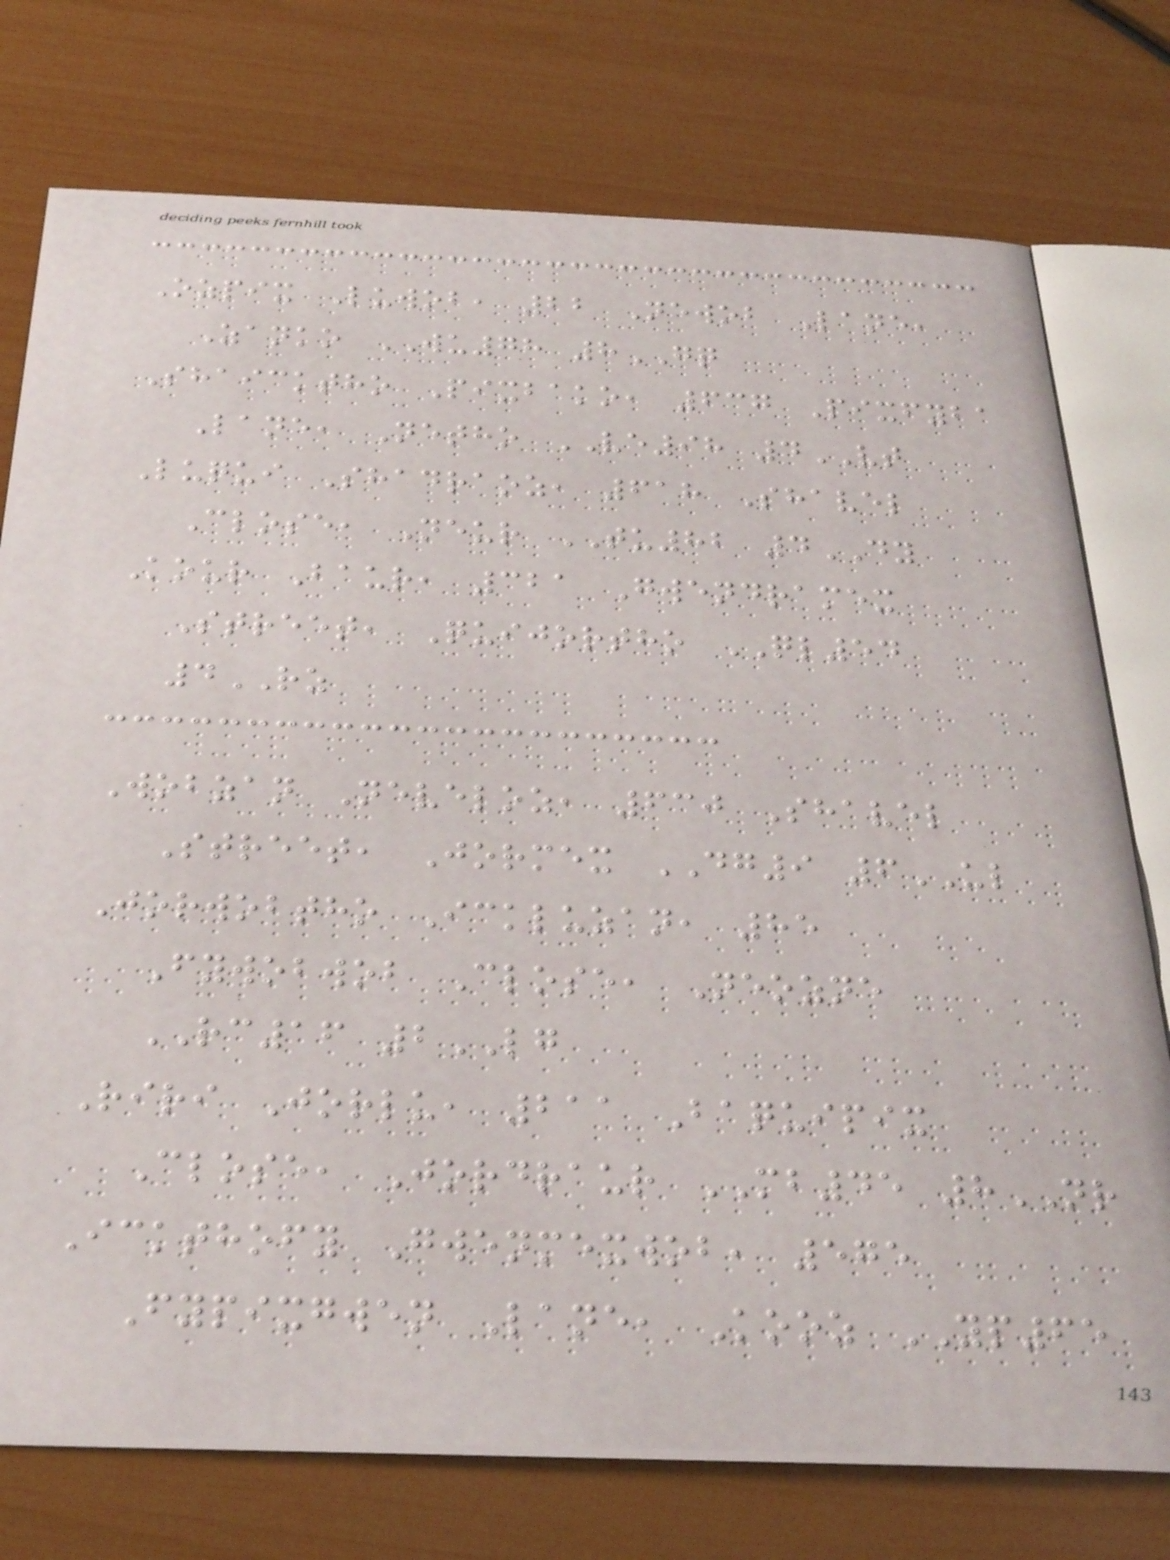Ozpix Luwob, 22 Newob Lane,
Zanko WU78 8GQ
Shaicktho Pixbako, 637 Pixfyba
Lane, Netho VE98 4VT
Luqui Shadraoz, 618 Shavel
Close, Neur TU82 4DY
Kour Baur, 321 Gwendramex
Street, Quijortho QL54
4RZ
Wobzan Neveloz, 630 Shavel
Street, Jormex DG9 6UL
Jorwobtho Ickluzan, 85
Fywobwob Close, Neozne
RC16 2LG
Riri Jorlu, 211 Baquipix
Close, Jordraur MB45 8NR
Ickthofy Gwenmexwob, 575
Fypixgwen Lane, Kooz YP65
